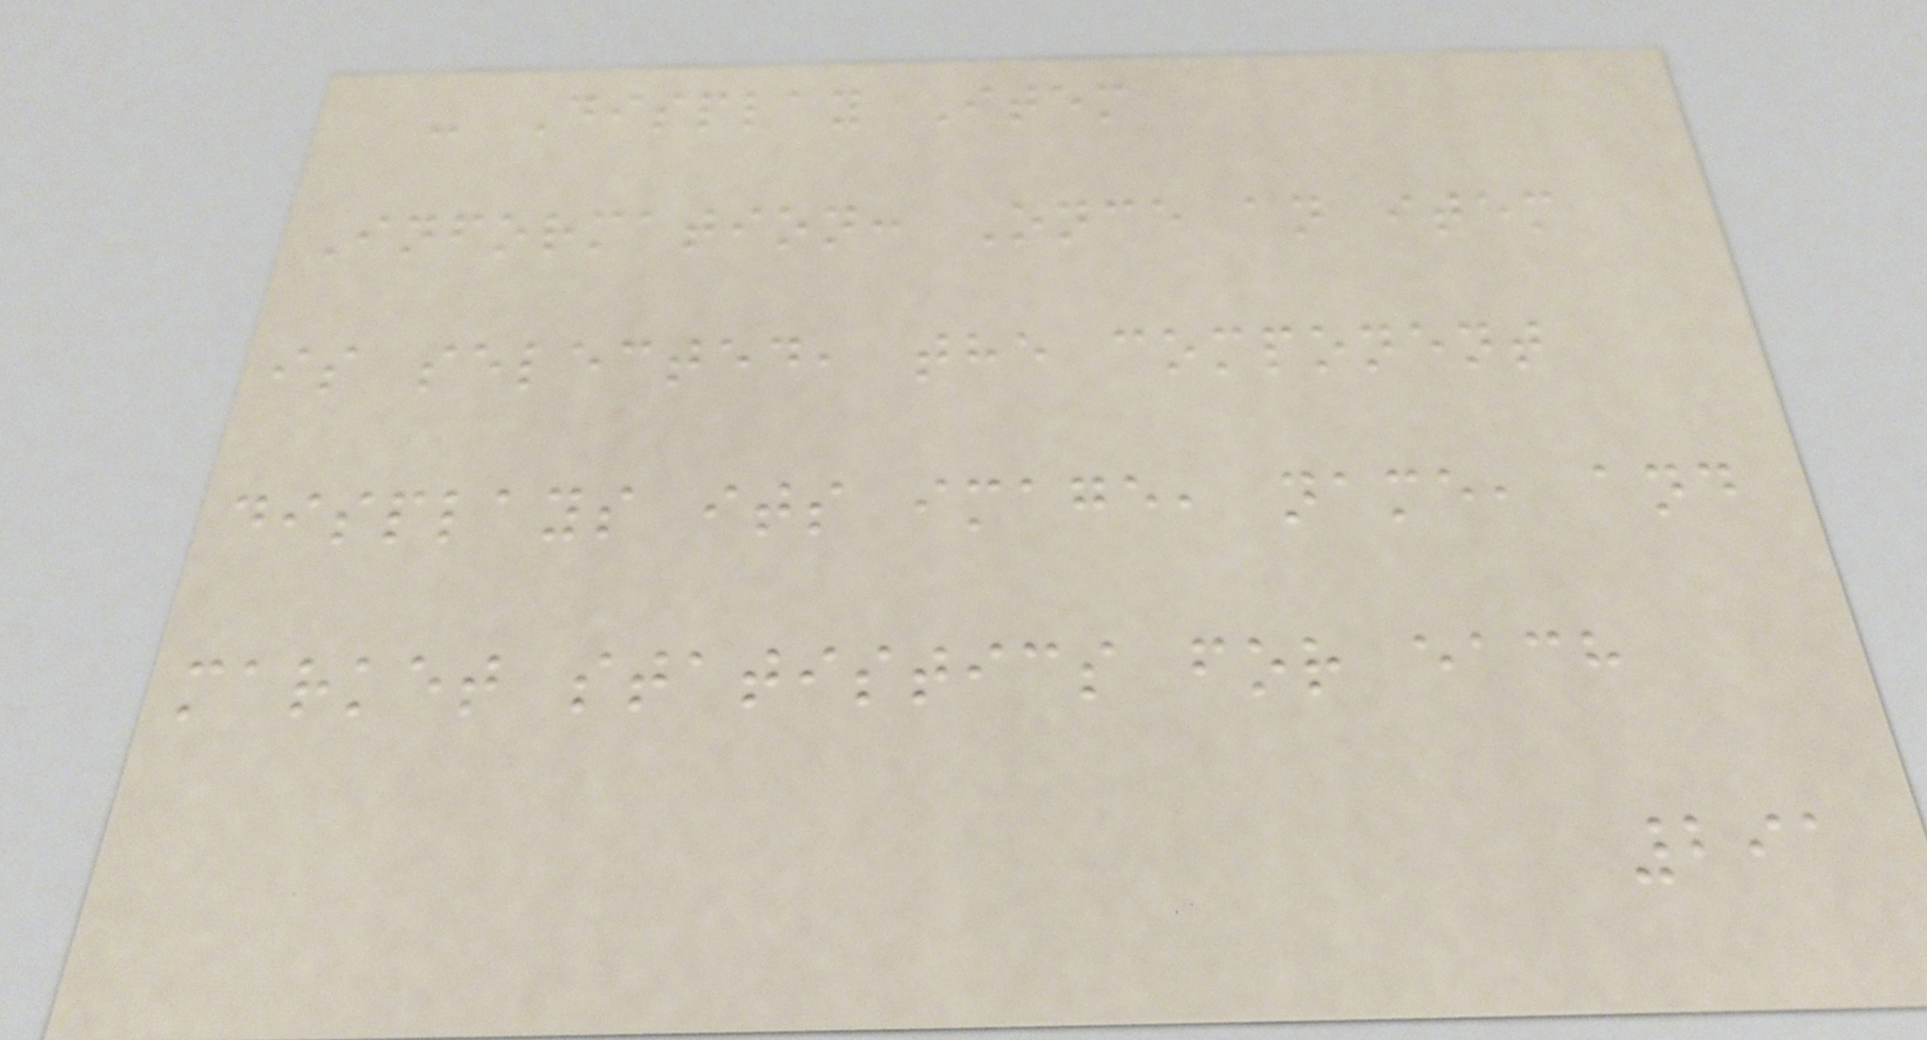- Display Item
Information: Once an item
is selected, the component
displays its image, name, and
market statistics for each
291
